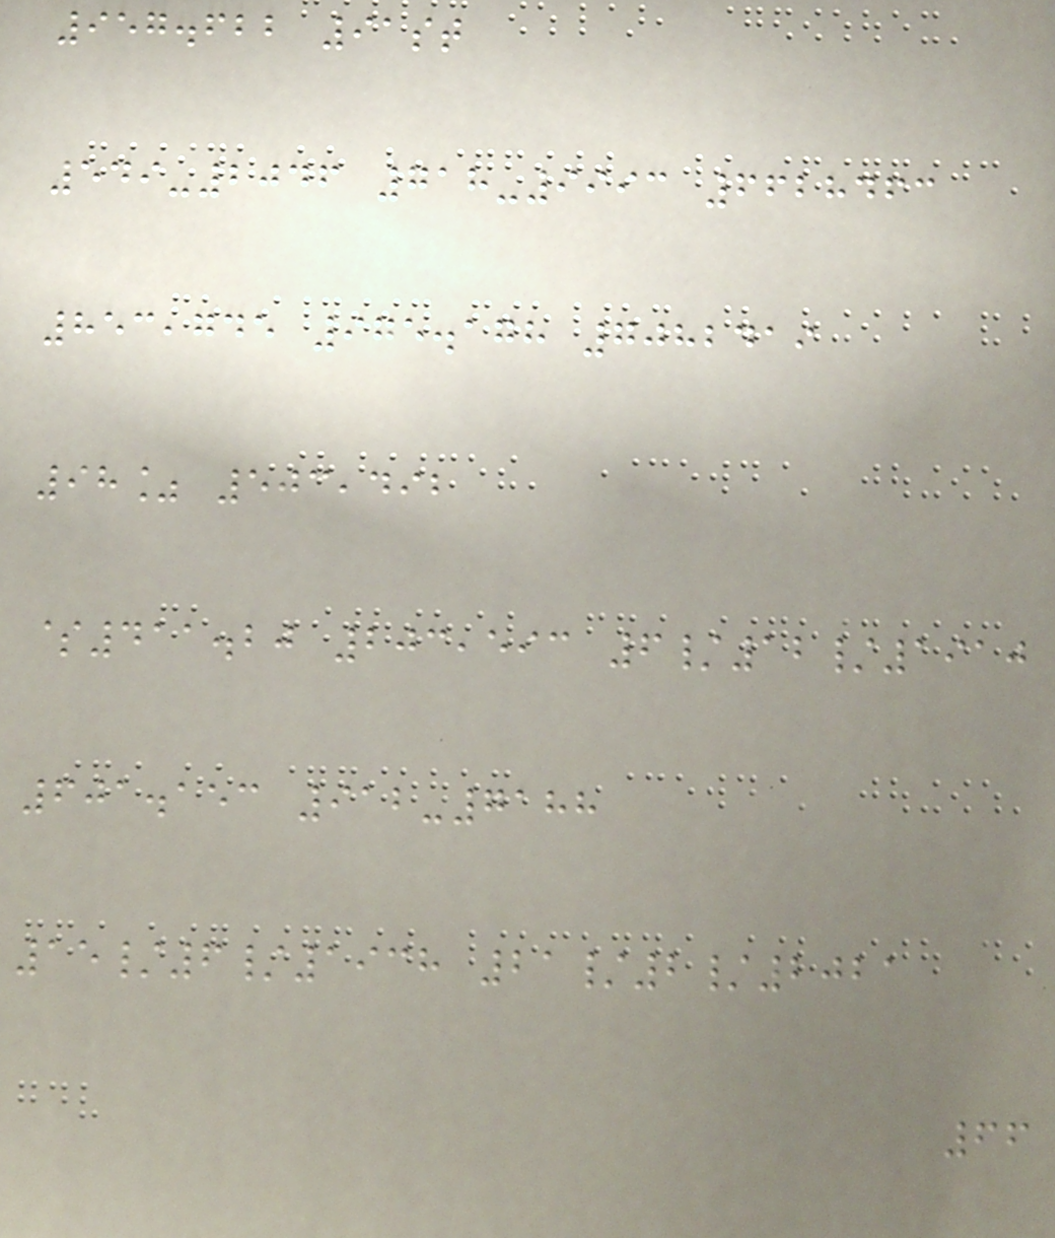957.622 91st
549-2046 718-9993 6628463
853,745 975.178 7082419
98% 503,492
$411.20 203,593 6/12/1910
601.153 912-7188
15/6/1938 21/2/2021
66
